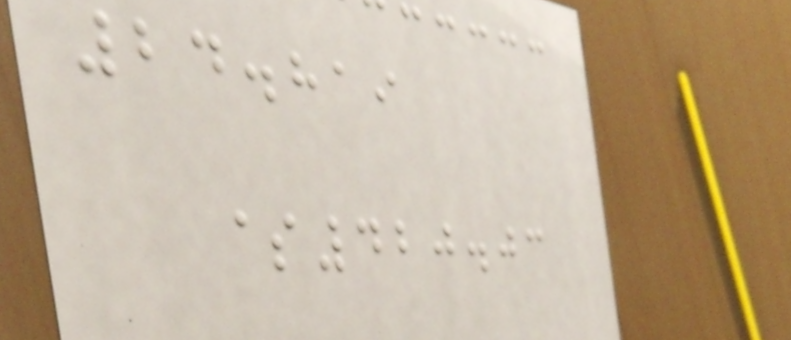24.819
$420.03
